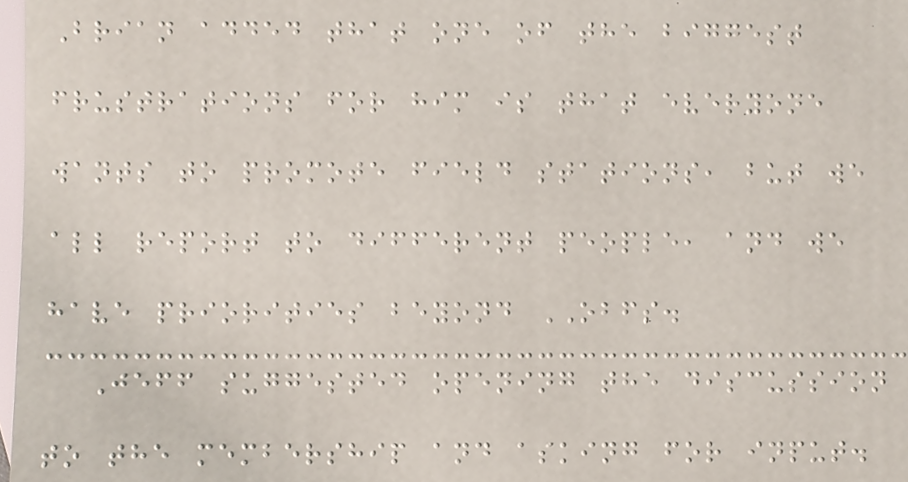Brian added that one of the biggest
frustrations for him is that everyone
wants to promote field stations, but we
all report to different people, and we
have priorities beyond OBFS.
Jeff suggested opening the discussion
to the membership and asking for input.
